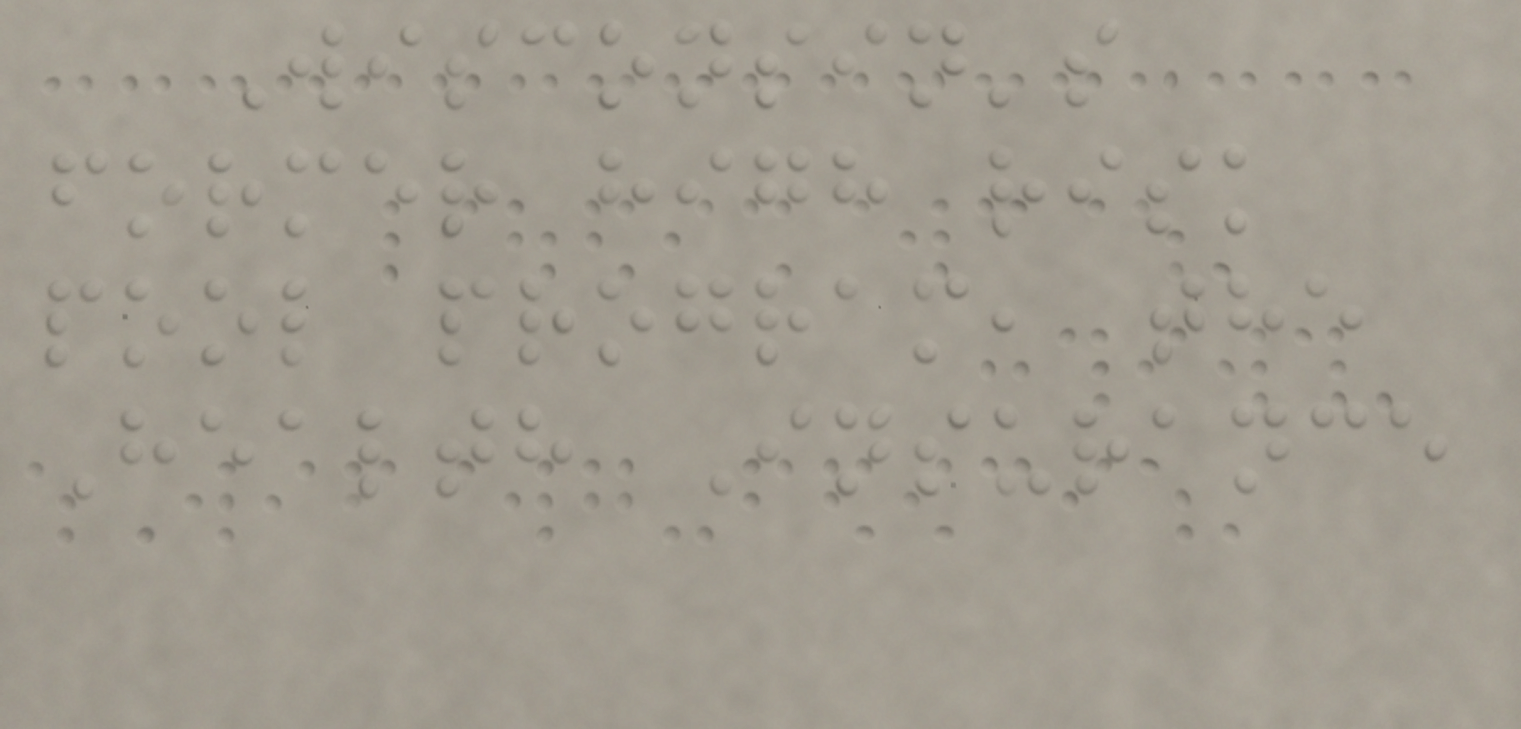Wisconsin's
former high risk
pool program, the
Health Insurance
